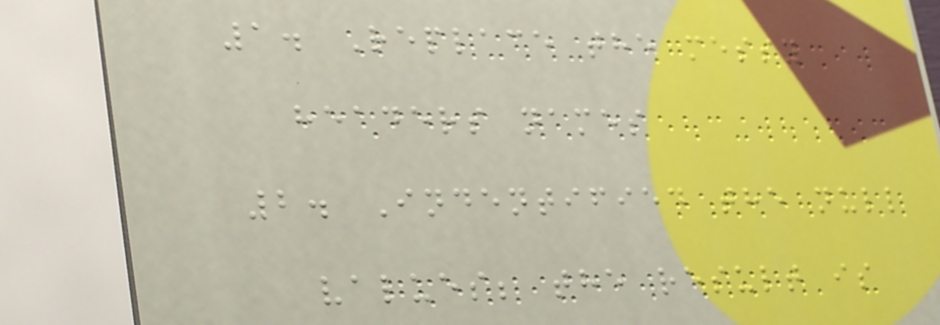1. Replace the messy
headers names
2. Indentified the null
values; the result is
